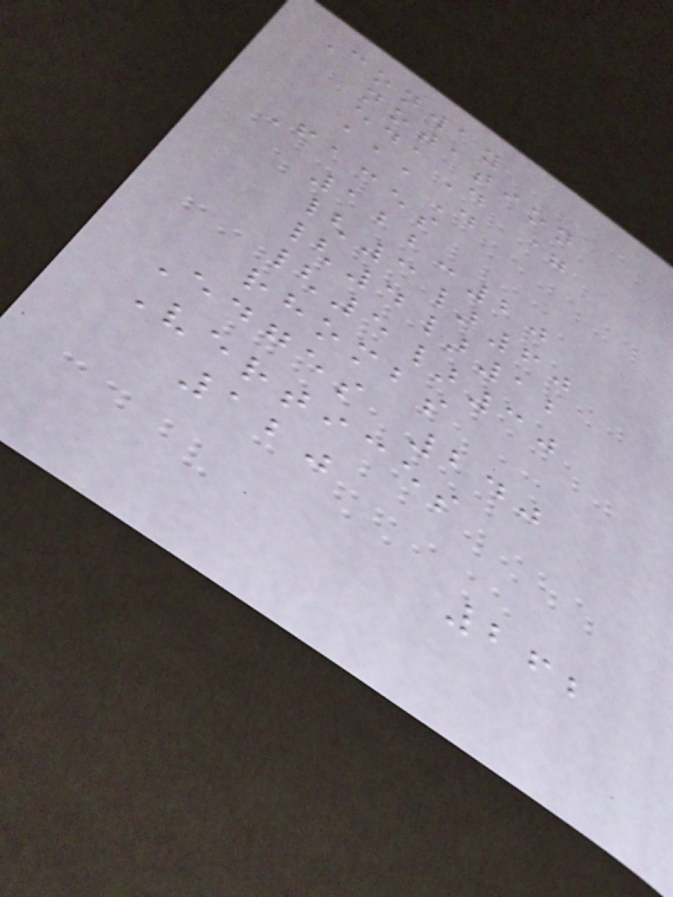Conway
notation
edaD =
aaaD
Faces
122:20
{3}60
{4}12
{5}30
rhombs
Edges 240
Vertices
120
262
